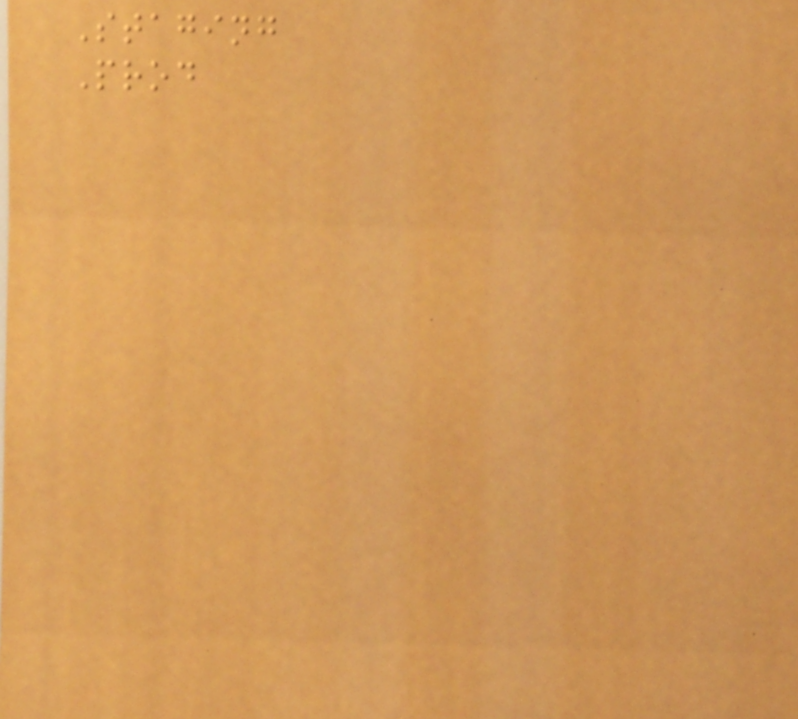Staging
Prod
